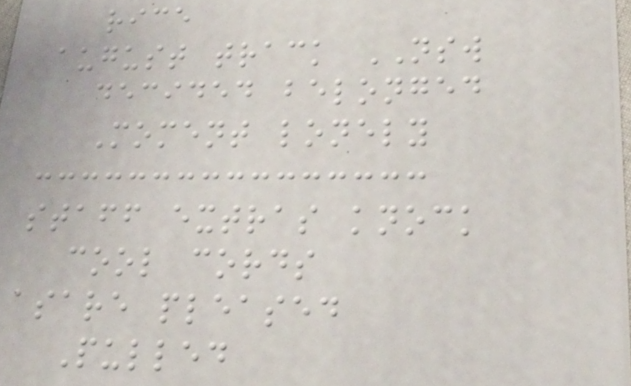rice
august track NSW
decided belonged
Moment lonely
staff extras knock
cool cords
asare pleased
Pulled
